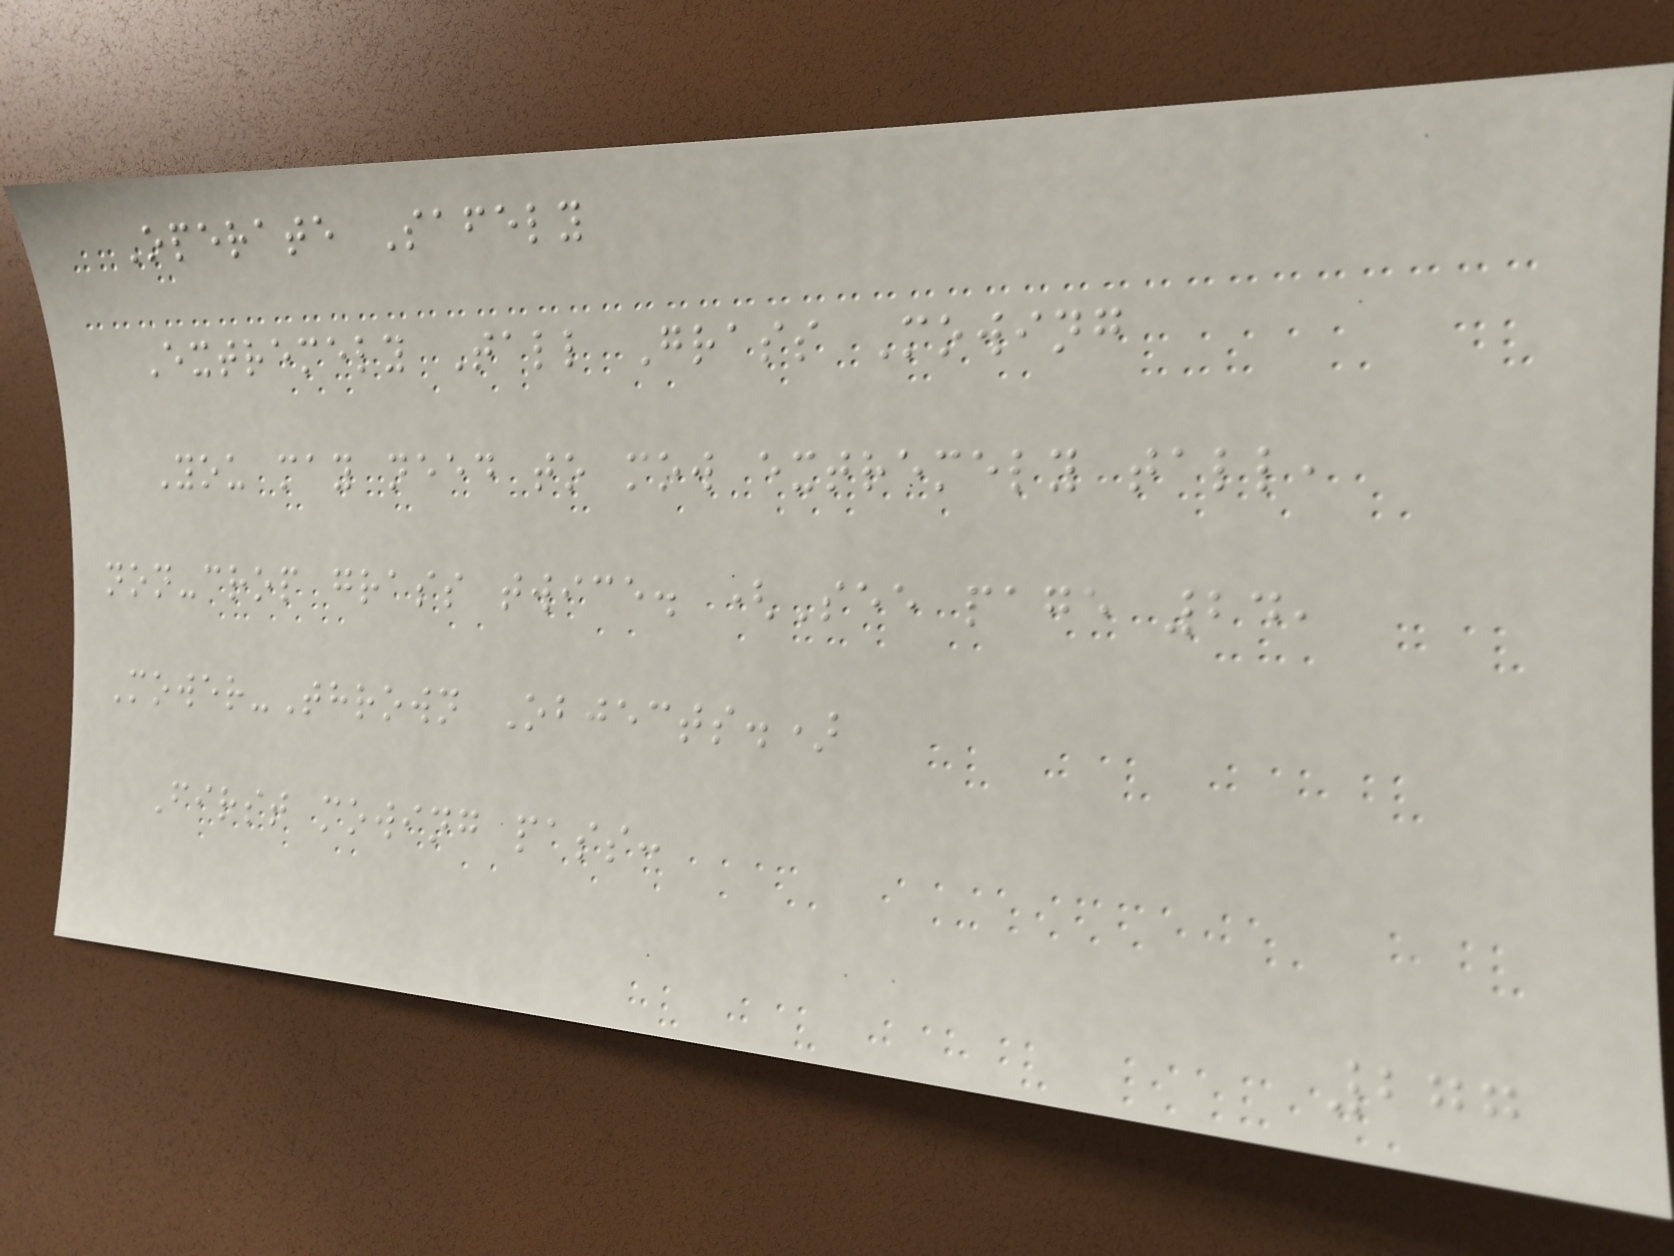Operate Safely
Extremely Tall Grass Mowing
You may need to mow extremely tall,
non-crop grass twice. (See page 24,
Mower-Thrown Objects.)
First mowing pass:
277
